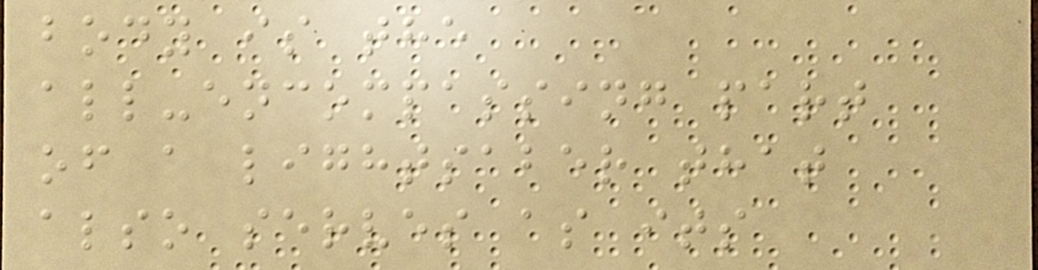body is the
all-encompassing part
of a lightsaber that
also serves as its
